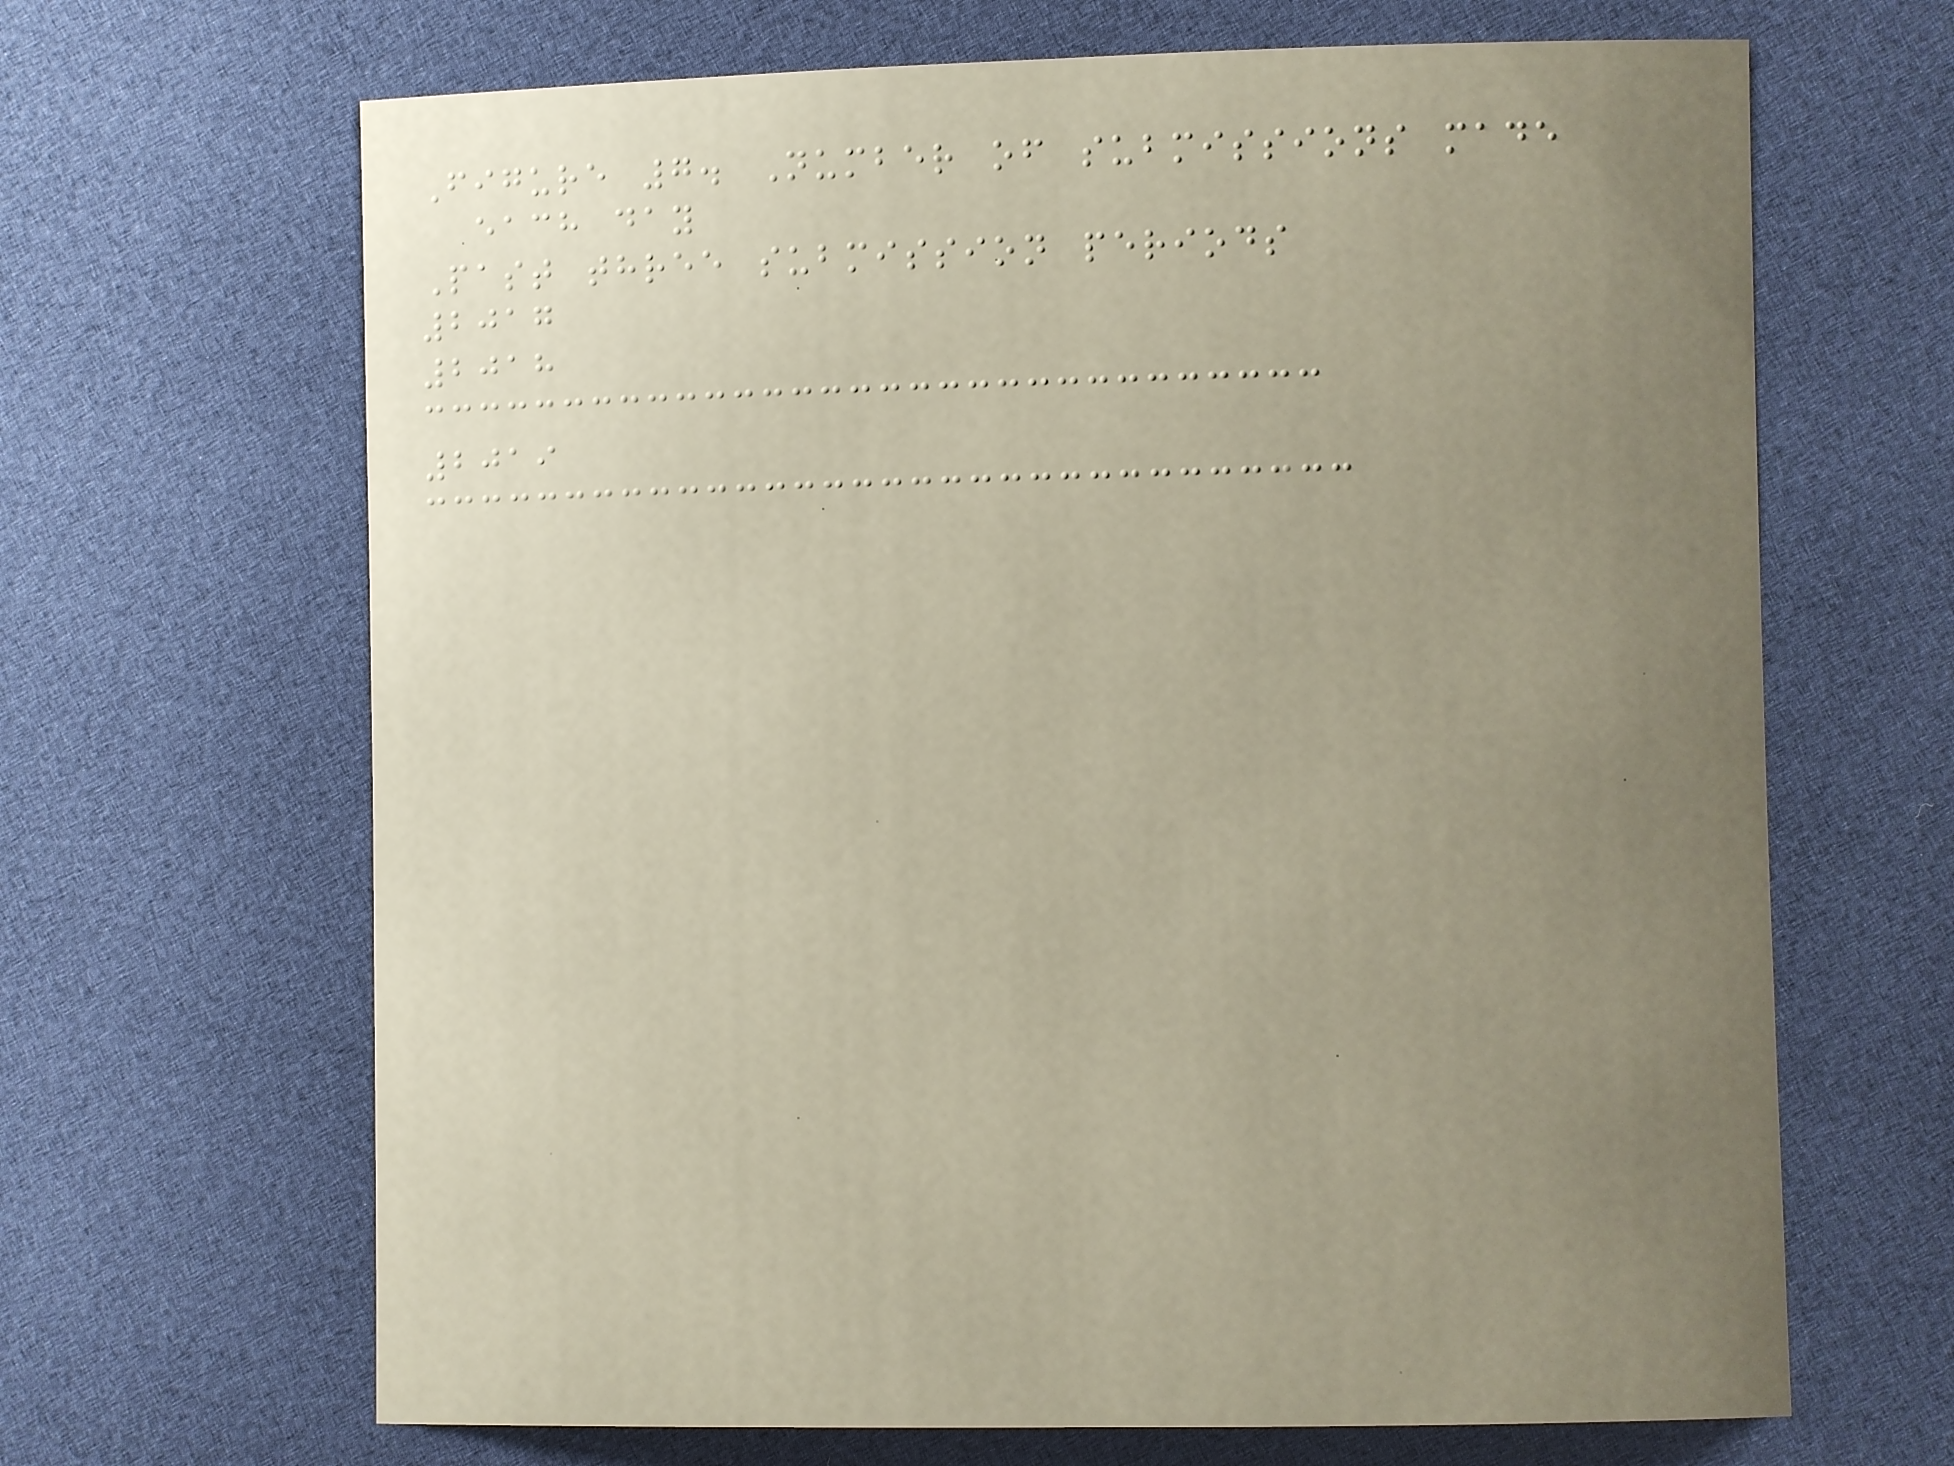Figure 7. Number of submissions made
each day
Past three submission periods
2017
2018
2019
